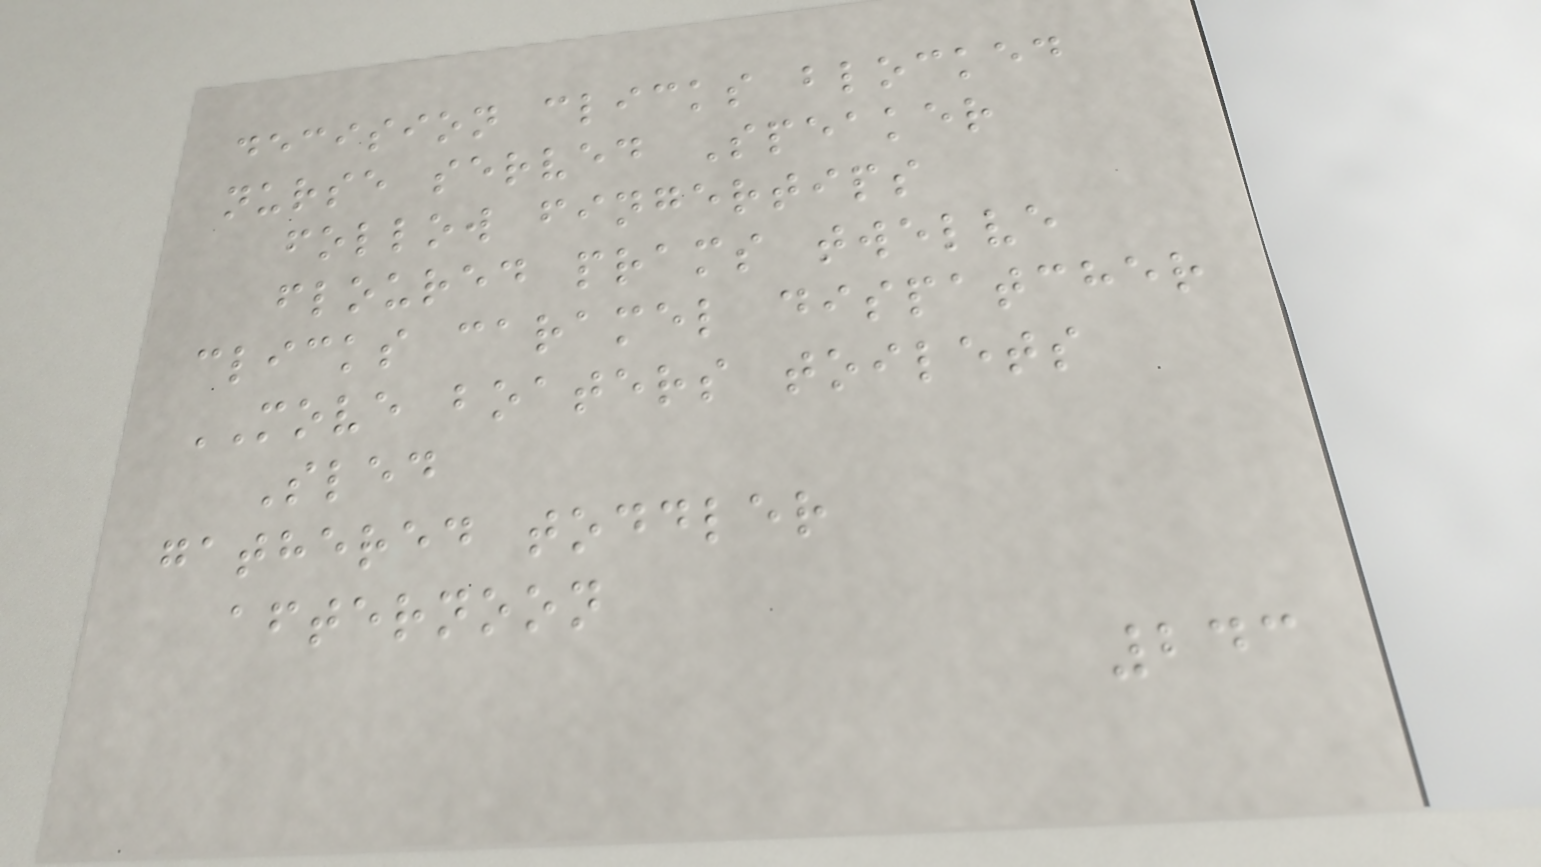decision clicks blocked
nurse served Speaker
follow fingertips
floured prams twelve
clicks caramel dispatcher
MOVE boaters toilets
Sled
gathered toddler
afternoon
243
